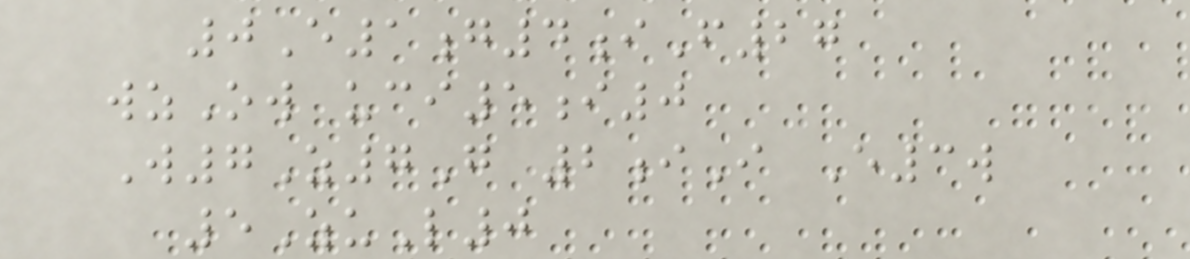0E1g4iF27
wzOw uci5i0
W7Z7G 2iI E3w
5ZuL0
